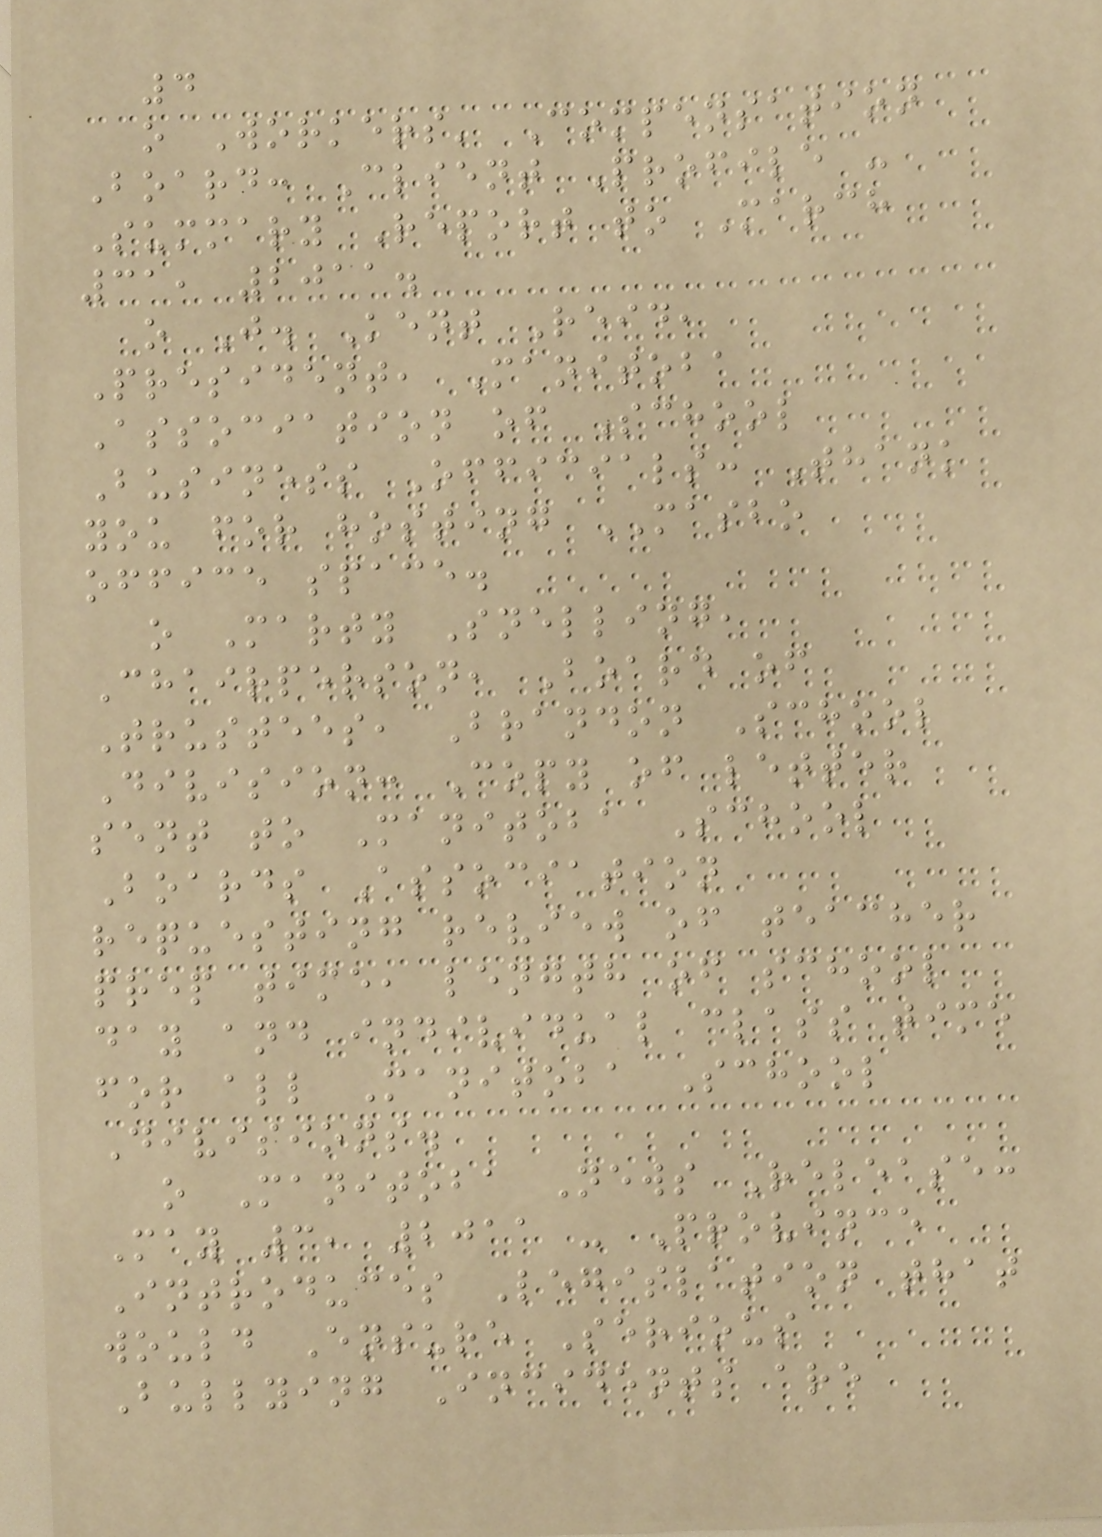4
o Workers' Compensation
Board: Client Profile -
Summary Report to March
31, 2011.
o J. Kent Reid,
President, Manitoba
Association of School
Business Officials: Thank
you for hosting MASBO
office space.
o Marty Snelling,
Chairperson, Board of
Trustees, Brandon School
Division: Copy of letter
sent to Manitoba School
Boards Association
requesting review of teacher
prep time, length of school
day and individual class time
for all Manitoba School
Divisions.
o Manitoba News Release:
May 3, 2011 - Province
Introduces Legislation that
would Ensure Serious
Bullying Incidents are
